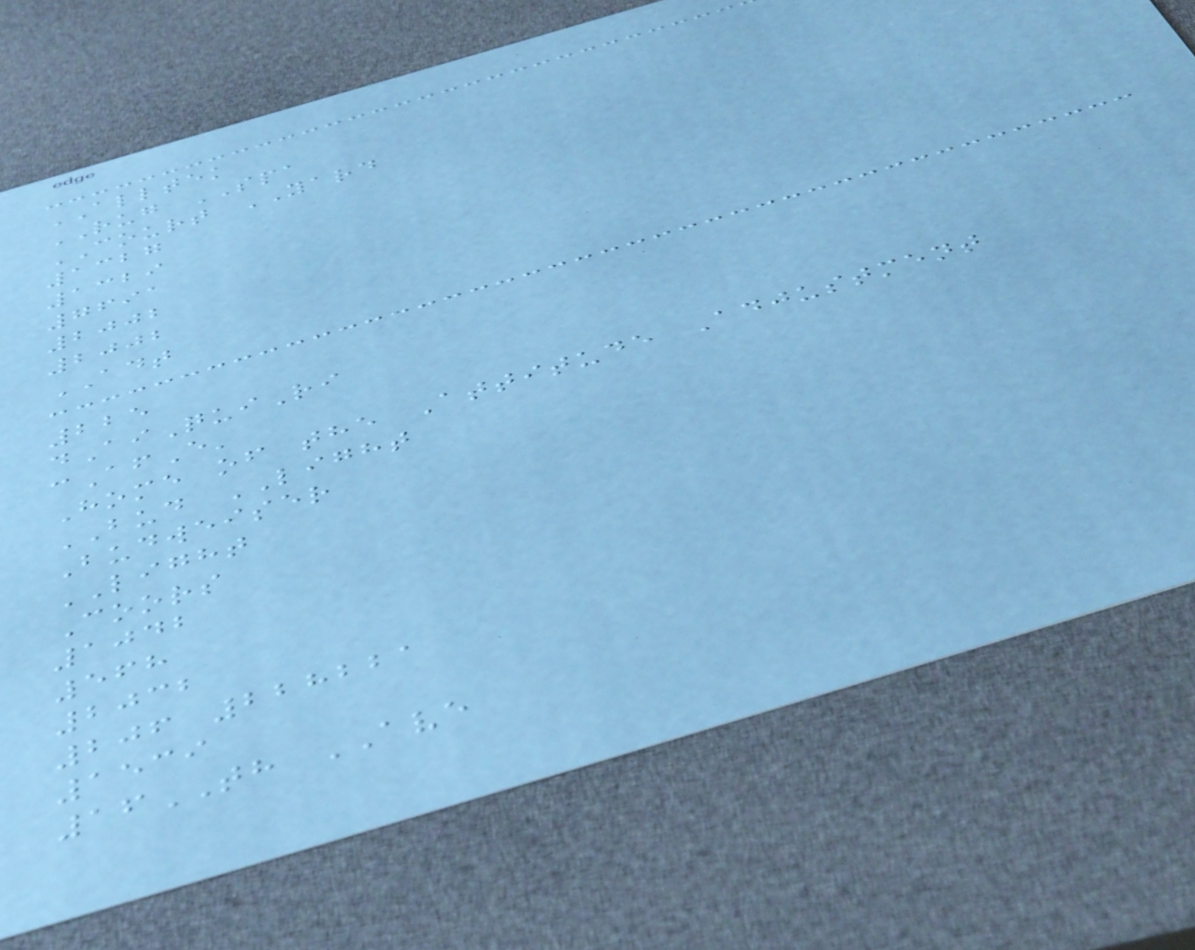ALLTEK
RUG SPA
COURT YARD
1327
1329
7691
2002
2002
ADT
225
dAiQuiRi
cAfE'
Home of the Attitude Adjustment
BUD LIGHT
Budweiser
LIGHT
Coors
1042
568
2032
206 228221
1539
16TH AVE
